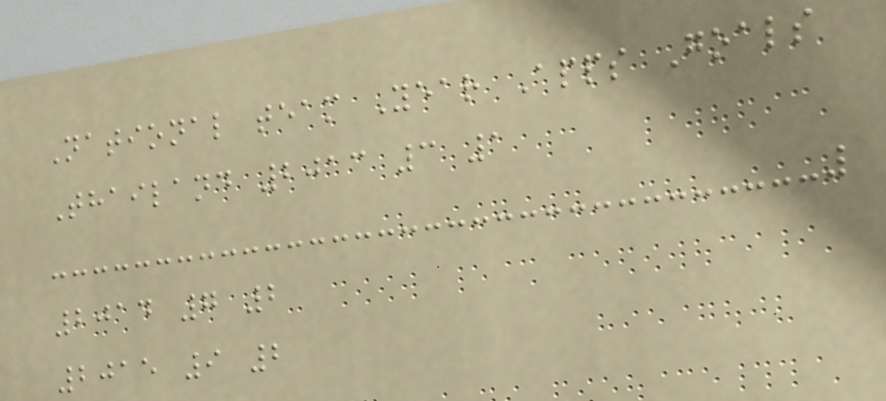National team Year Apps Goals
Thailand 2013 3 1
2014 7 2
2015 9 2
